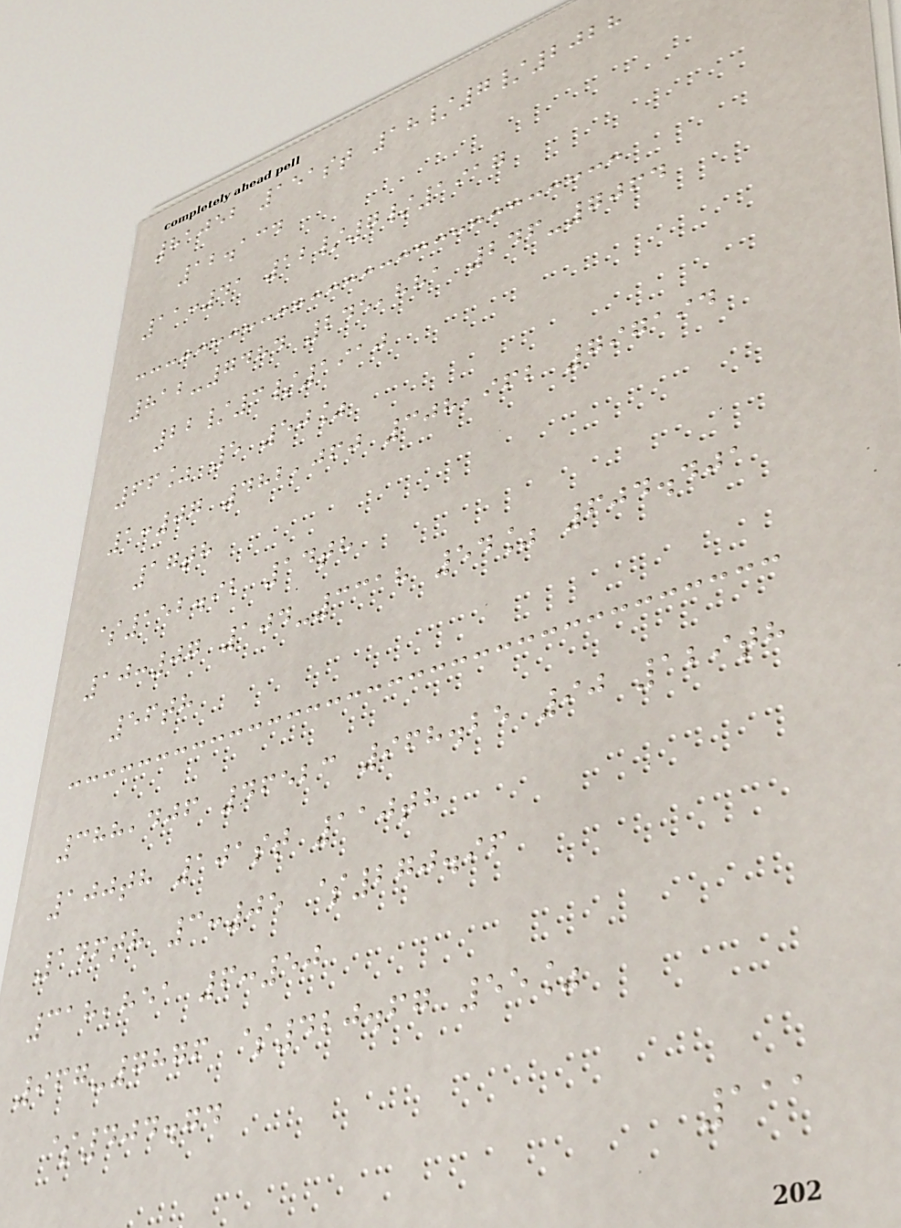81052 151st 18/7/2028
12.134
11:41 12/7/1917
812-7484 245,881 246-7064
22/3/1910
66% 5 50%
1:07 482,060 308,962 797194
17th
$152.92 14th
10:07 104-3318 54% 604.401
56th
388,406 46523 968.25 90 129th
100th 101st 110th
146th 3:05 $270.96
318,851 6:50
967-7876 $420.67 55%
$404.74
111
